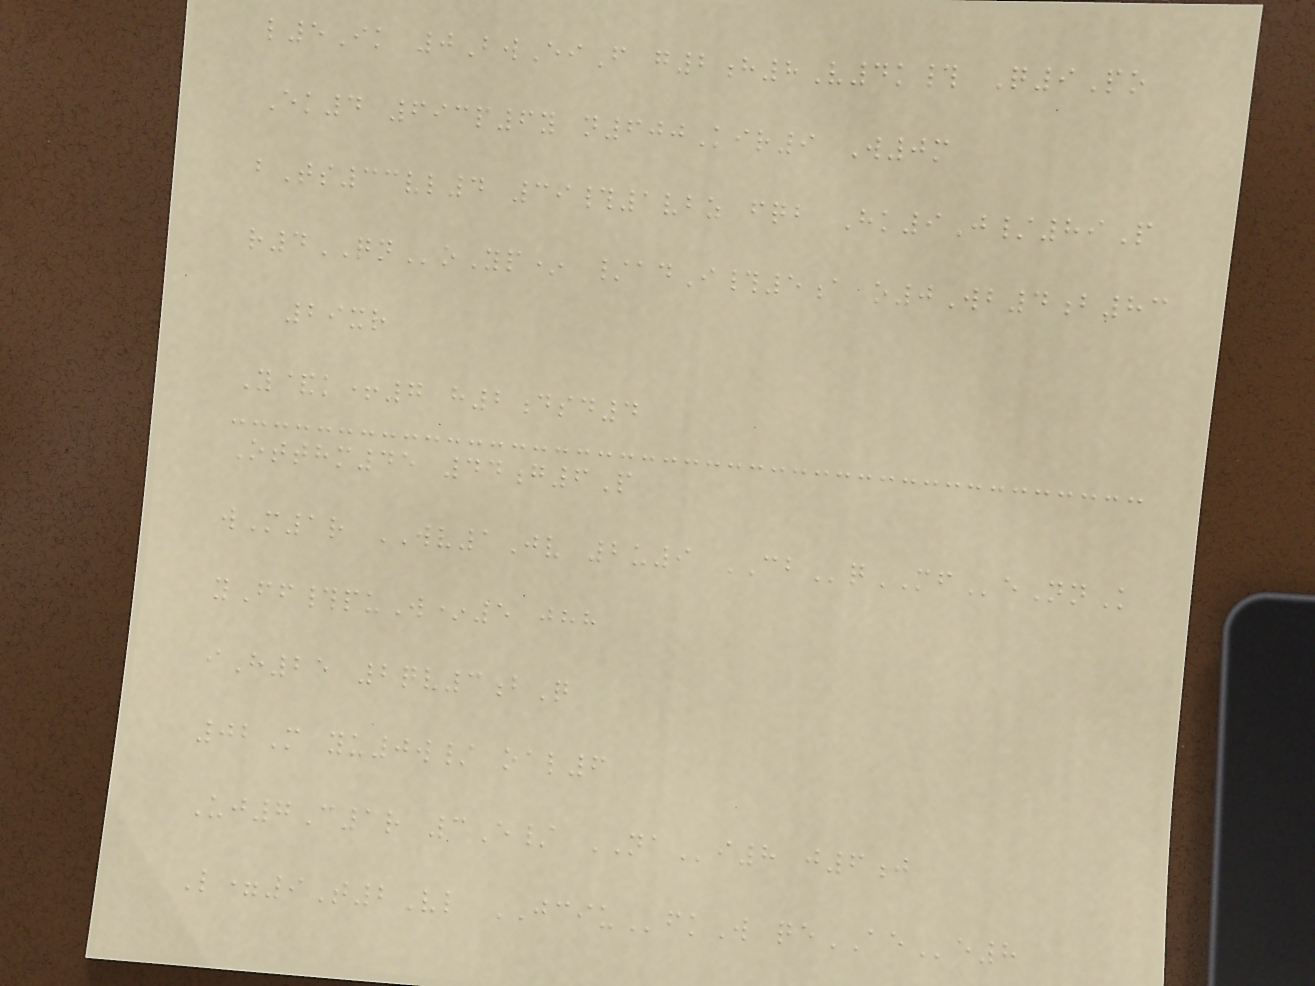l5Ik 0BwEiF g2h8V4k# Q9Po
Ek4 693p6y n600Kir9 W0m
bTs33vl4 39#1vbz fqb Hk9J/89P
r4QNoYp* /adI#5a o0Wb4b83
29xr
Y&k+7 h2dsd4
Otthm45 44g6P
wM1r WV1Jv 2u9 CBqMFeNnK
yFf#puW*5 jhh
iH25 2qv3bQ
02M yu0w/ oal6
Uj7C1r 3E/ NAi8 j6j
L=9T2Vl JCIUfkW qeAEe8
